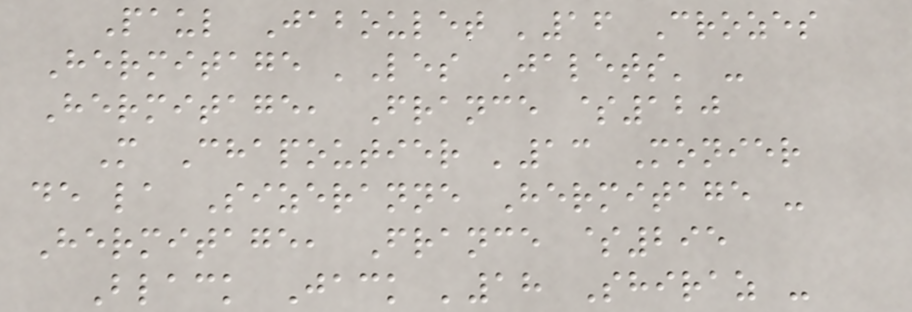Paul Jaboulet '16 Crozes
Hermitage 'Les Jalets' -
Hermitage, France $120
M Chapoutier '13 Monier
de la Sizeranne Hermitage -
Hermitage, France $295
Black Jack '18 Shiraz -
